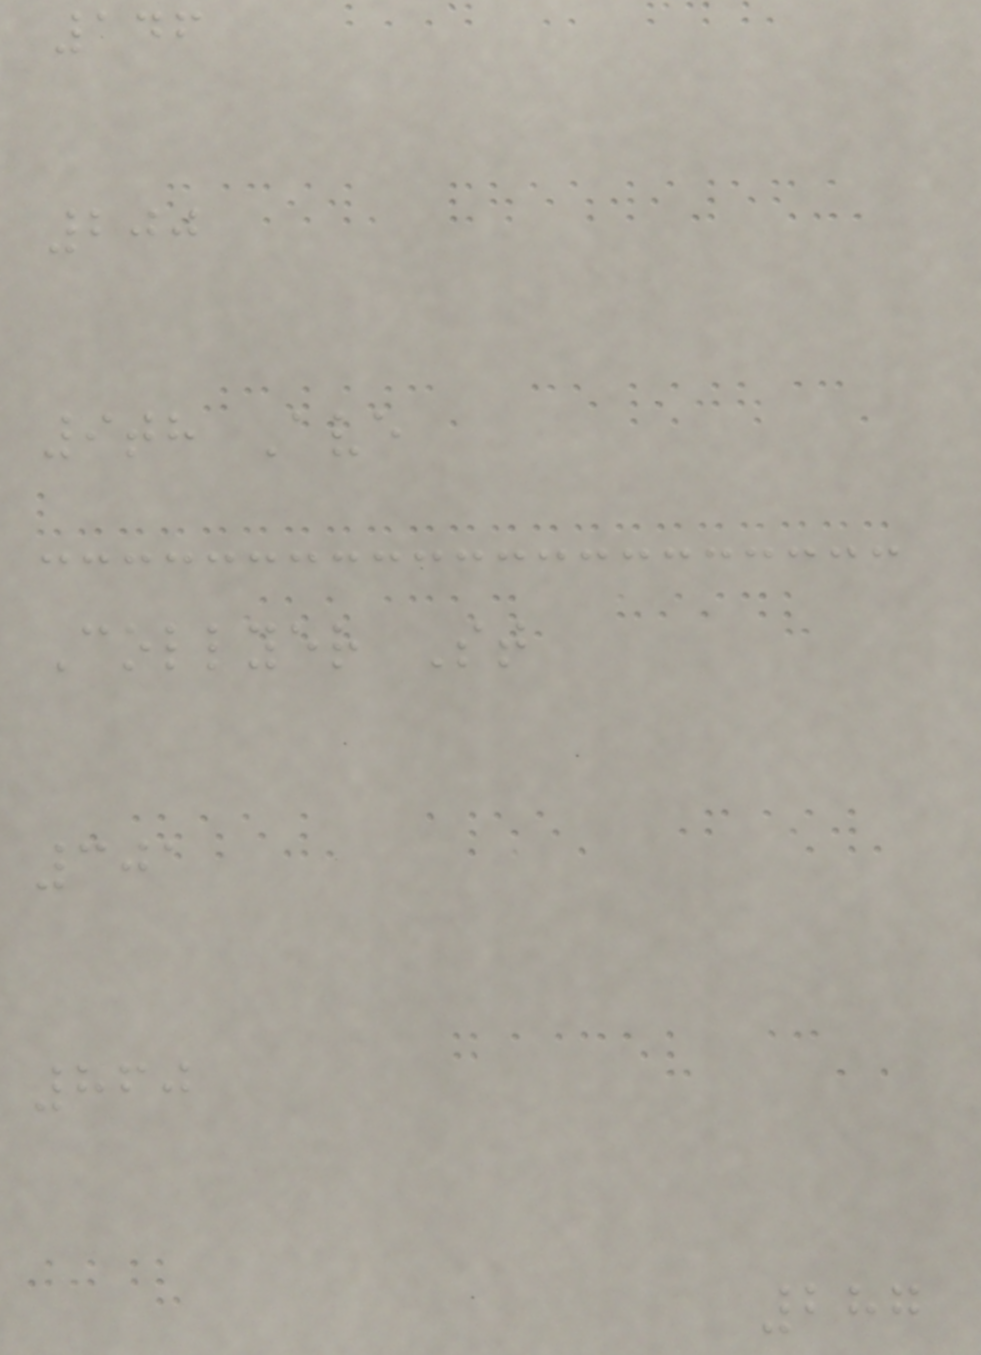146
200
9th Ave
Collyer St
301
860
287
